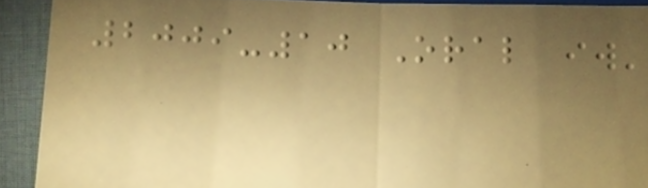2009-10 Oral
